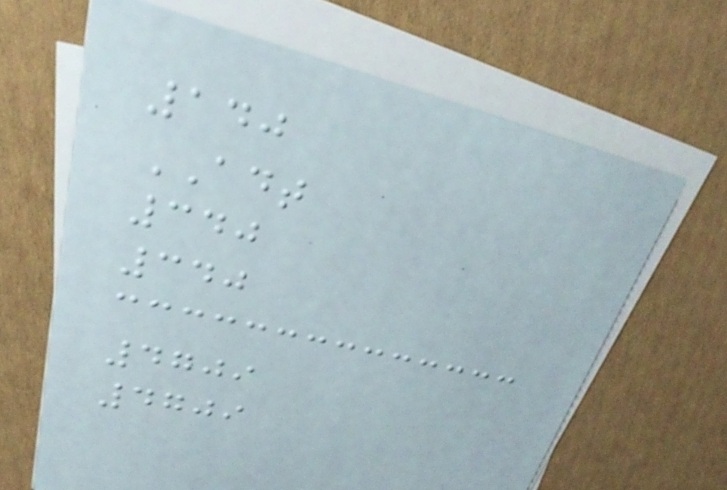140
ADT
340
340
4709
4709
